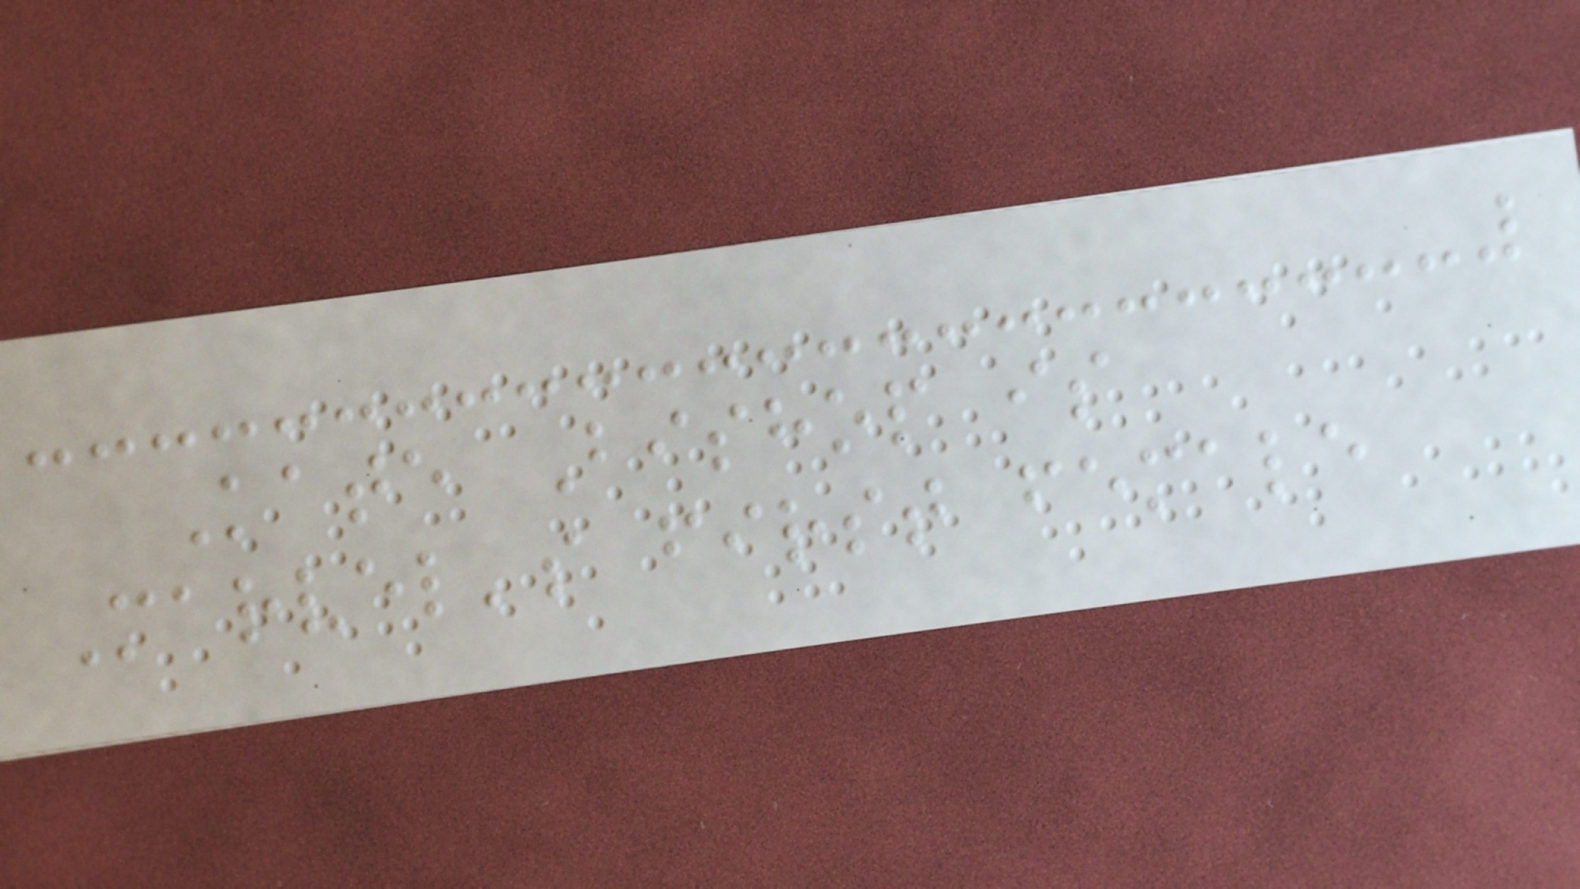Kate Bishop is
Marvel's first female
